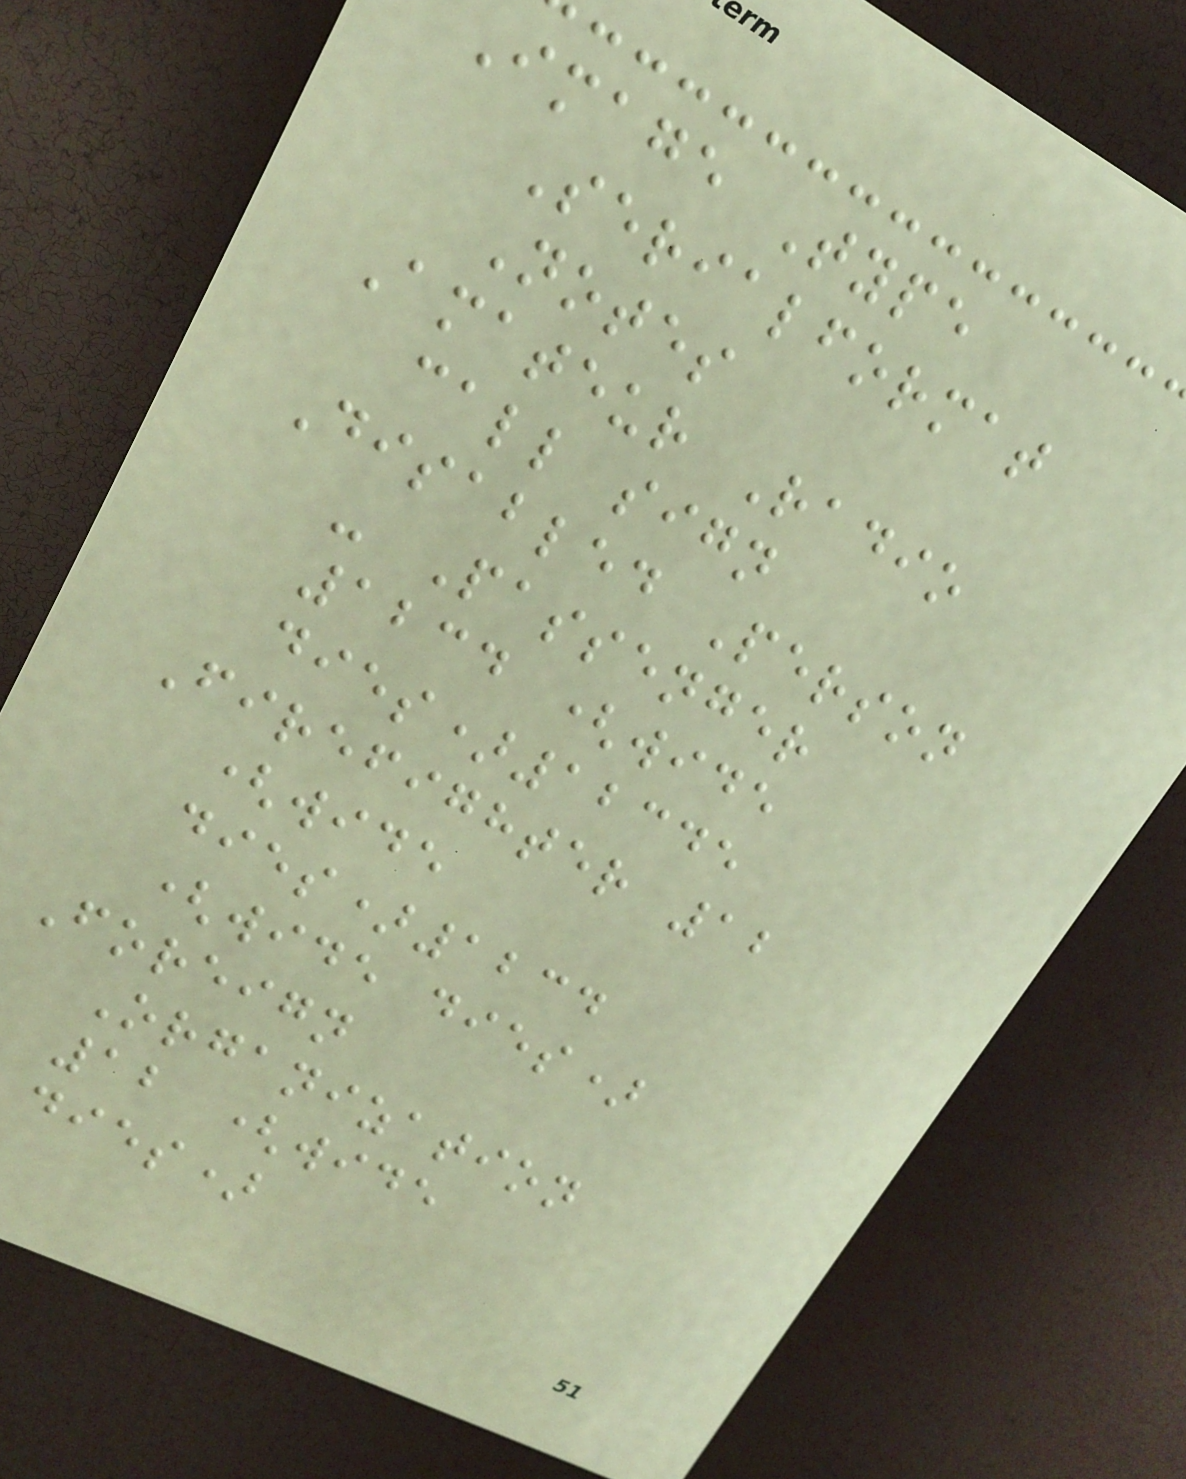Image Type
Serialformat
Notes
Amateur Radio
call sign
Disabled Person
- Passenger
1234 (wide
dies)12345
Firefighter 12
(wide
dies)1234
(wide dies)
Foreign
Organization
12 (wide
dies)
